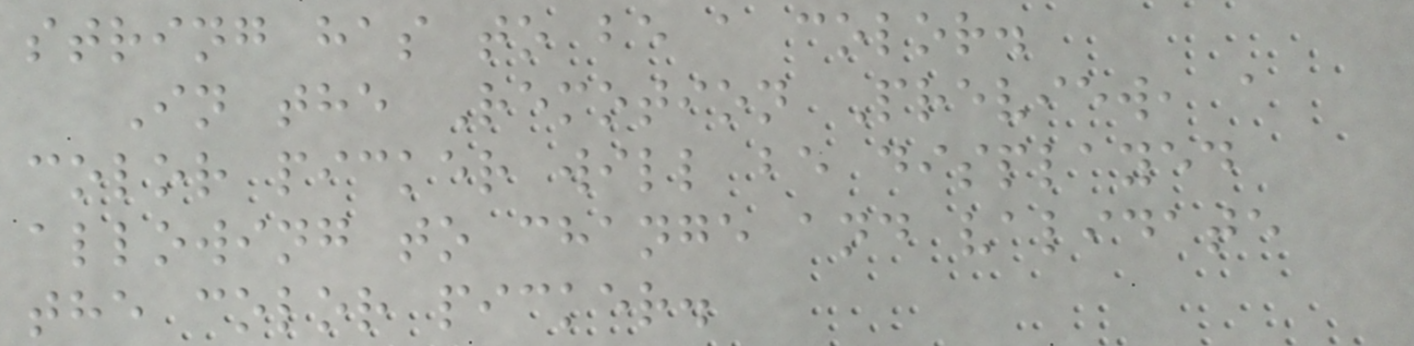string has to be a color.
In the Remotion Preview, a
color picker will be displayed
allowing to change and validate
the color picker.
